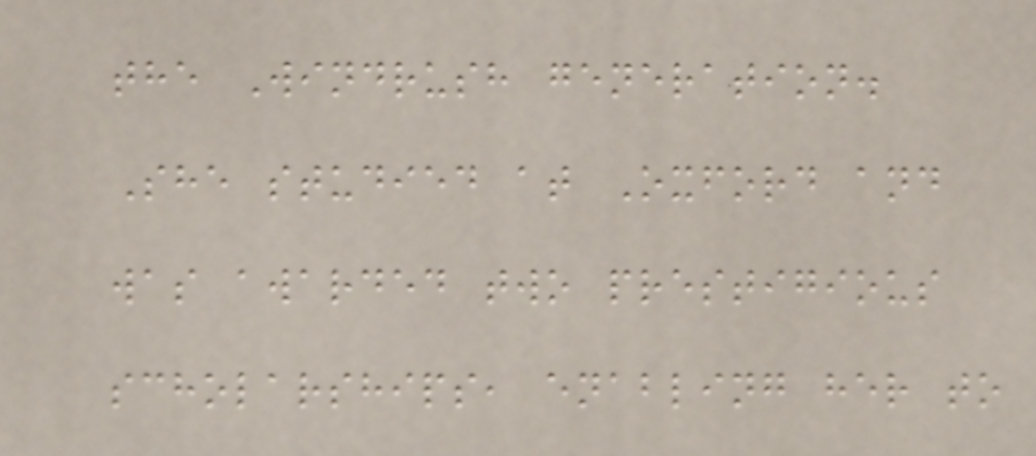the Windrush generation.
She studied at Oxford and
was awarded two prestigious
scholarships, enabling her to
